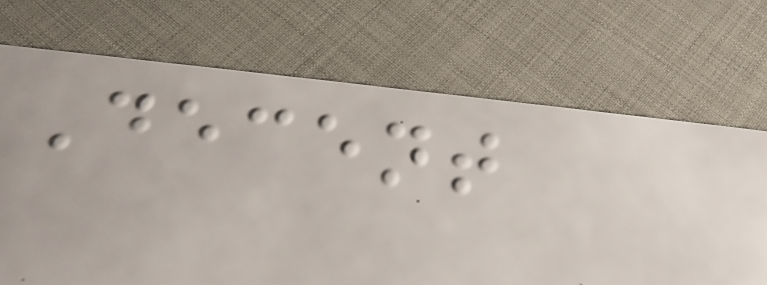Decent
